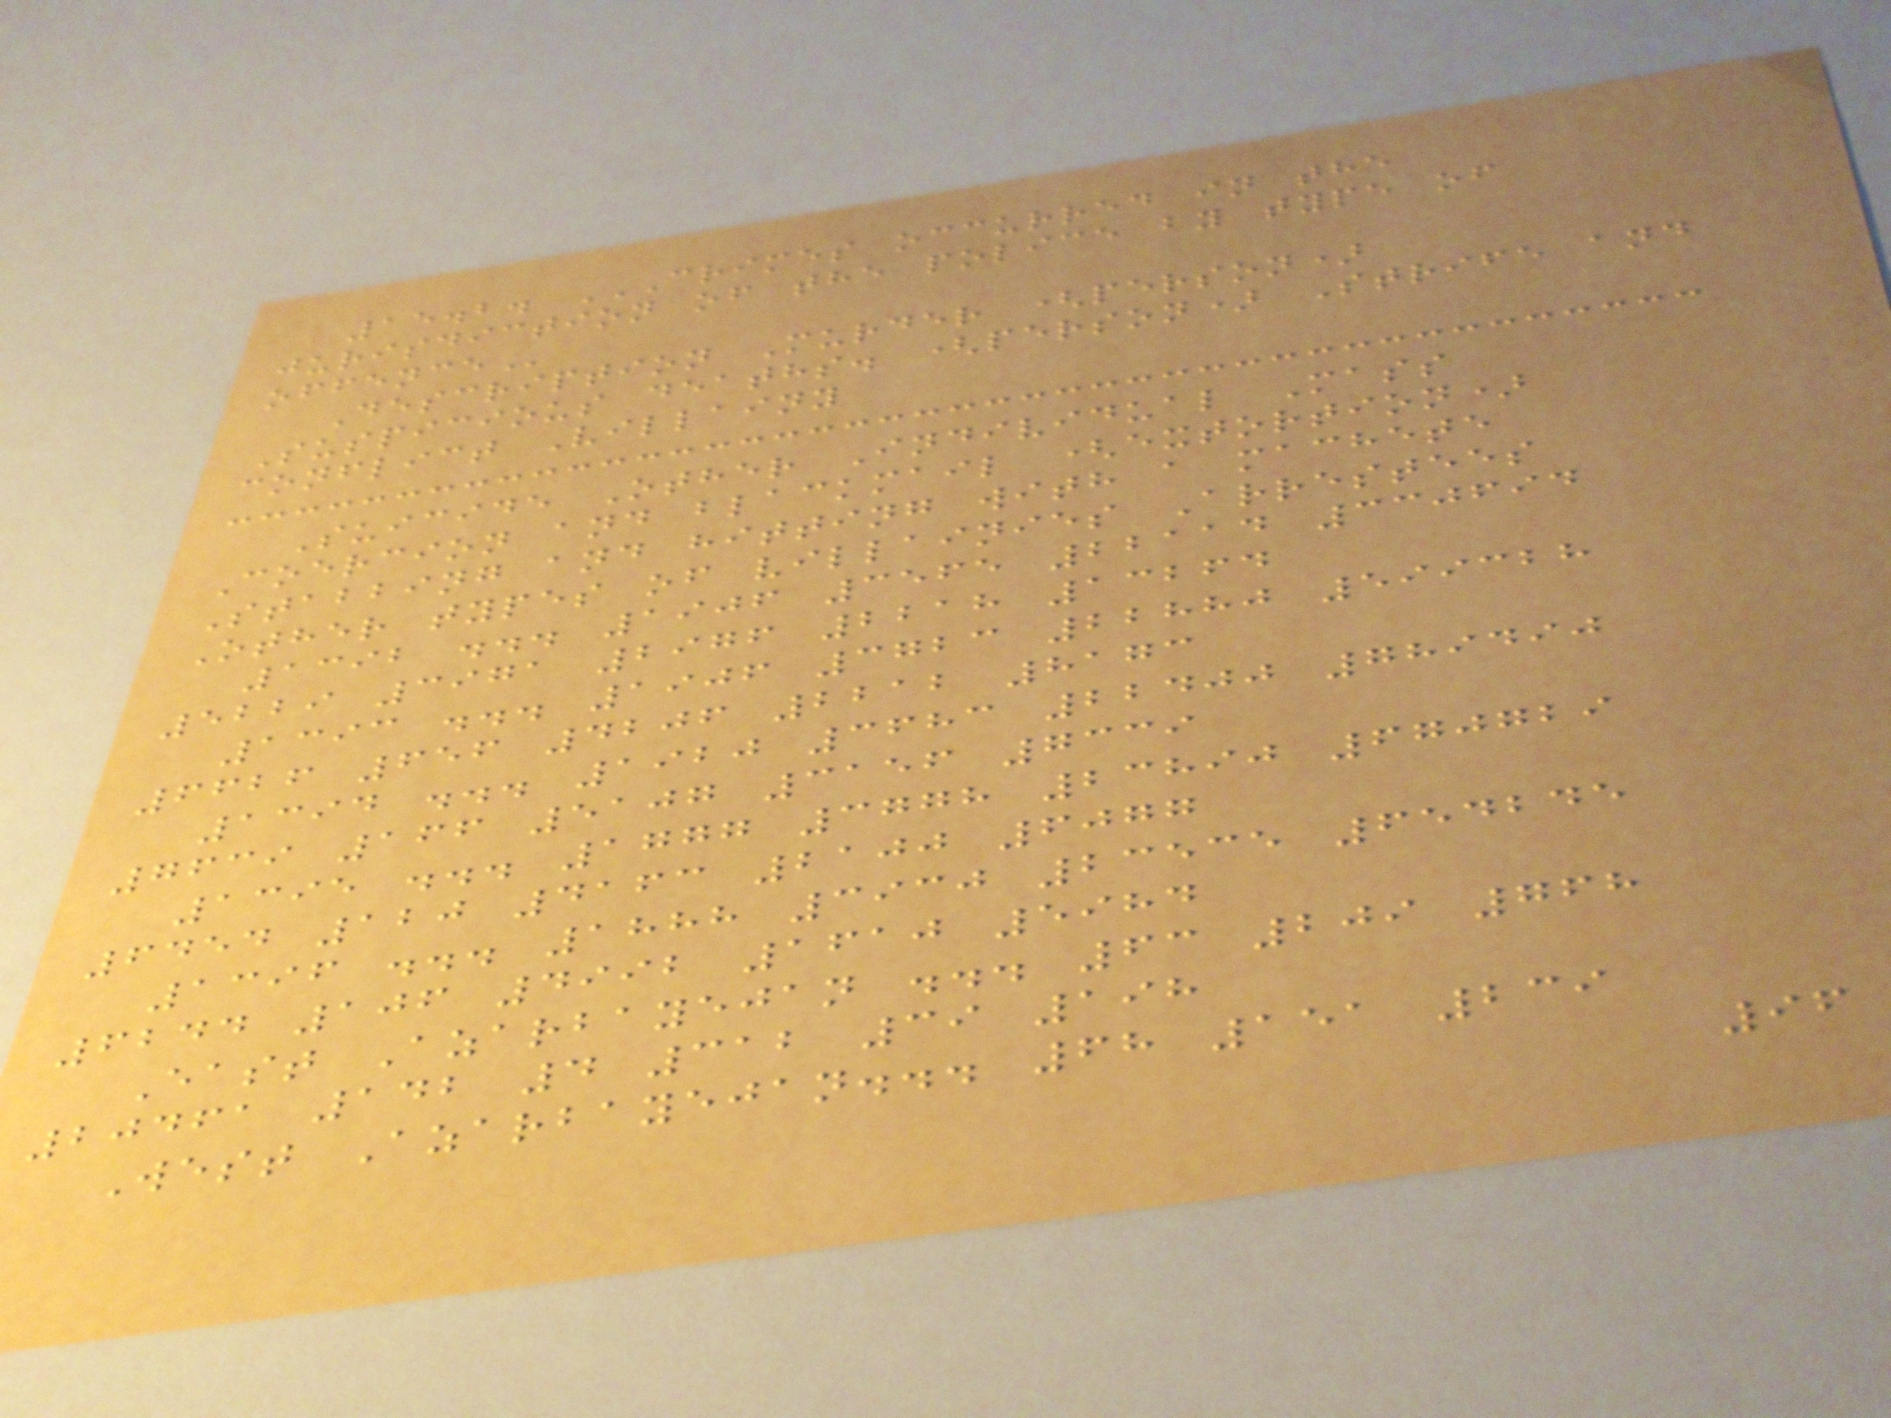15.2. CRIMES OCCURRED IN THE
JURISDICTION OF THE POLICE BY TYPE OF
OFFENCE
Description Murder (person)
Suspicious deaths. (person) Strife and
conflict Villainy
Suicide Other Individual Mass
Coercion and blackmail (extortion)
Stabbing and hitting with a machete
Other types of villainies Arrestees
1392 ... 1906 3565 22114 330694
5229 3971 2976 2218 13264
1393 ... 1906 3723 22880 599328
6626 656 4206 2212 8173
1394 ... 1920 3683 22400 789490
7639 166 5107 3156 7339
1395 ... 1777 3778 23890 670729
6454 120 4163 2100 6077
1396 ... 1888 3930 23535 654245
6244 106 4992 1610 5984
East Azarbayejan ... 63 209 768
20461 142 4 312 39 198
West Azarbayejan... 68 151 239
96
